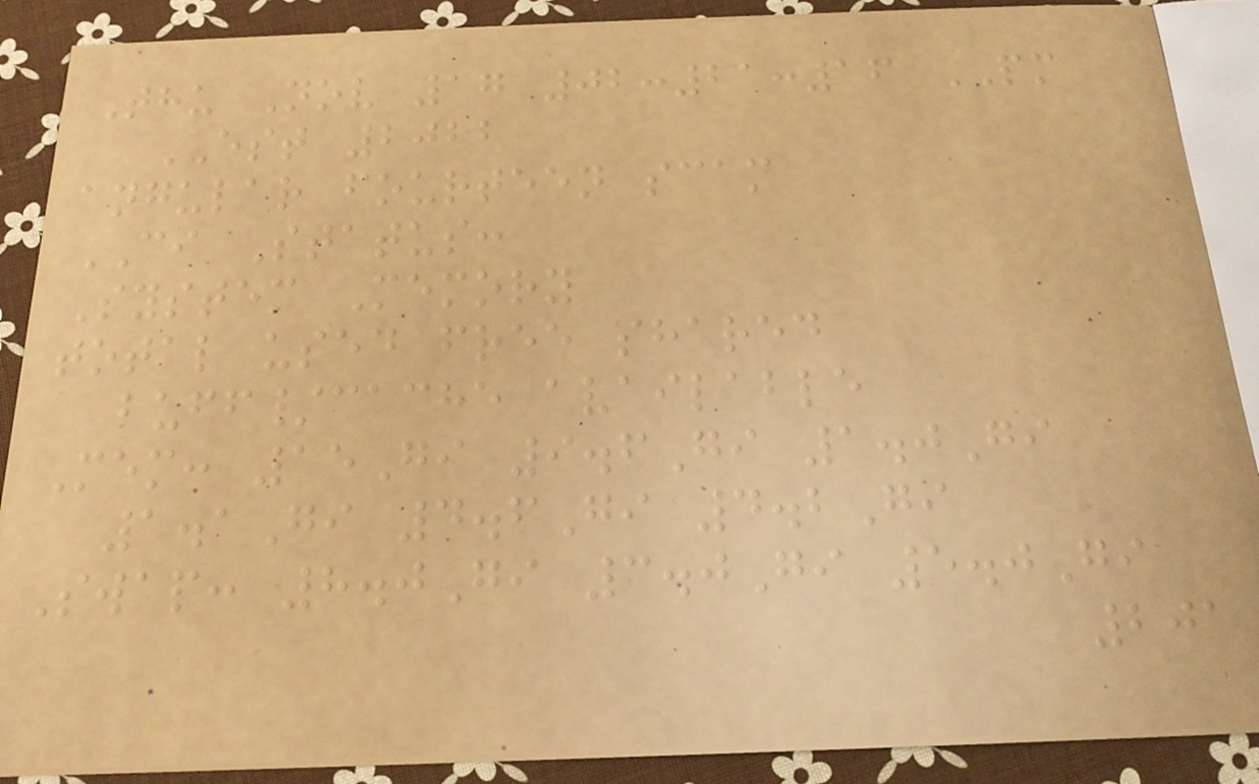Thu Nov 17 02:21:16 PM
EST 2022
angular fourteen scam
CI Status:
System Memory
total used free shared
buff/cache available
Mem: 15Gi 9.6Gi 1.0Gi
1.1Gi 4.6Gi 4.2Gi
Swap: 8.0Gi 3.0Gi 5.0Gi
201
